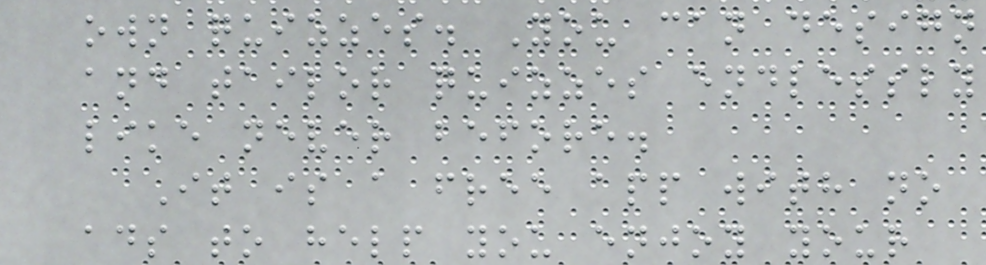own quizzes. You can design
and tailor quizzes endlessly
like never before.
It is a free app with no
ads to help you enjoy your
